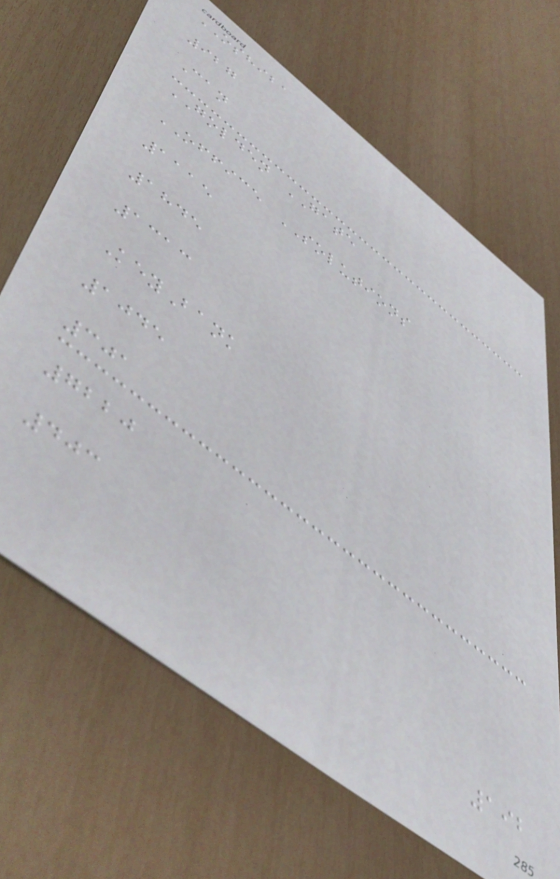OSHIBA
927
Can
GOLDEN GATE
OFFICE SOLUTIONS
1115
1845
1313
KeyBank
1045
301
7220
403
192
